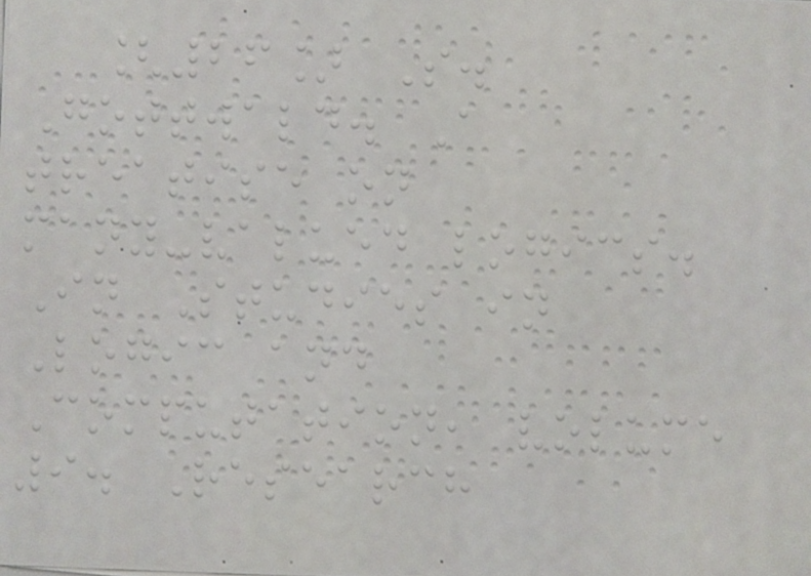[26] S.
Gottwald. A
treatise on
many-valued logics.
In Studies in
Logic and
Computation, volume
9. Research
